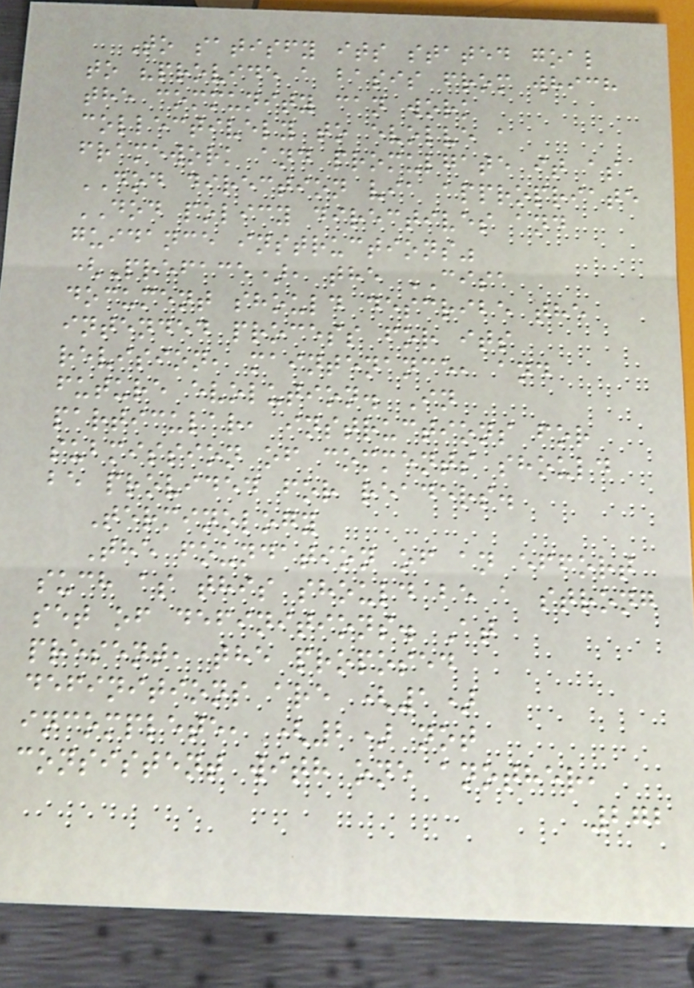To satisfy its stated goal
to "provide a basis from which
the community can work
collectively to evolve a
framework and promulgate it as
DOD direction via appropriate
DOD policy directives and
guidance instructions"
(Preface), the CISA
document should describe the
intended process for its
revision, maintenance, and
future evolution. In
particular, instructions for
submission of comments should
be provided for readers.
Terminology
The foundation of an effort
such as this should be a strong
set of definitions. At
present, the proposed
definitions are (1)
incomplete, (2) not
consistent with one another,
272
